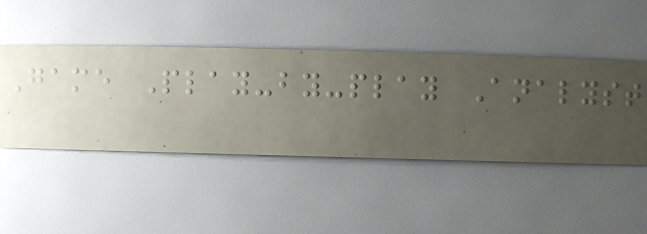Game Play-by-play Analyst
